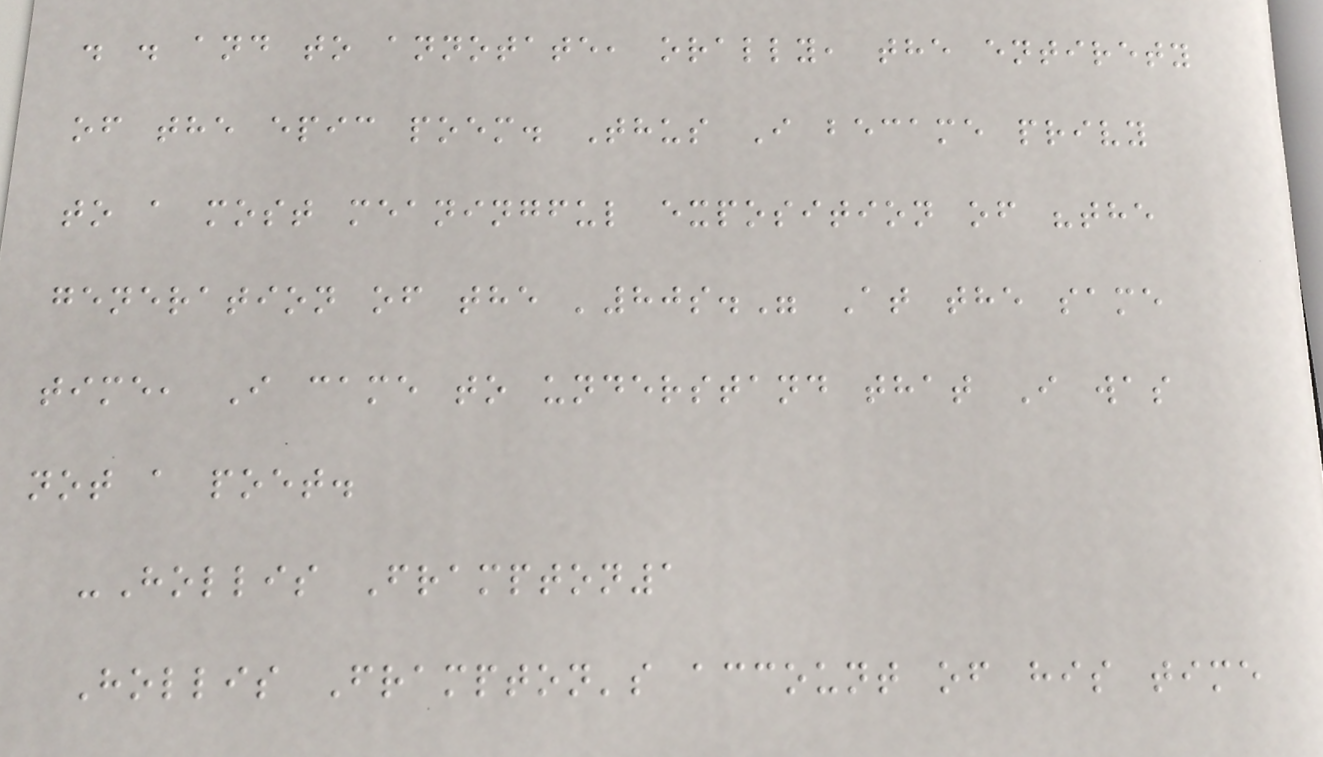. . and to annotate, orally, the entirety
of the epic poem. Thus I became privy
to a most meaningful exposition of "the
generation of the '80s." At the same
time, I came to understand that I was
not a poet.
-Hollis Frampton1
Hollis Frampton's account of his time
